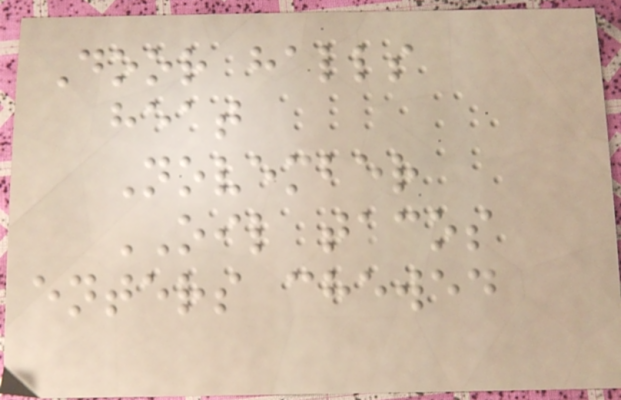Door halls
heat
November
OIL tacos
enters chewed
